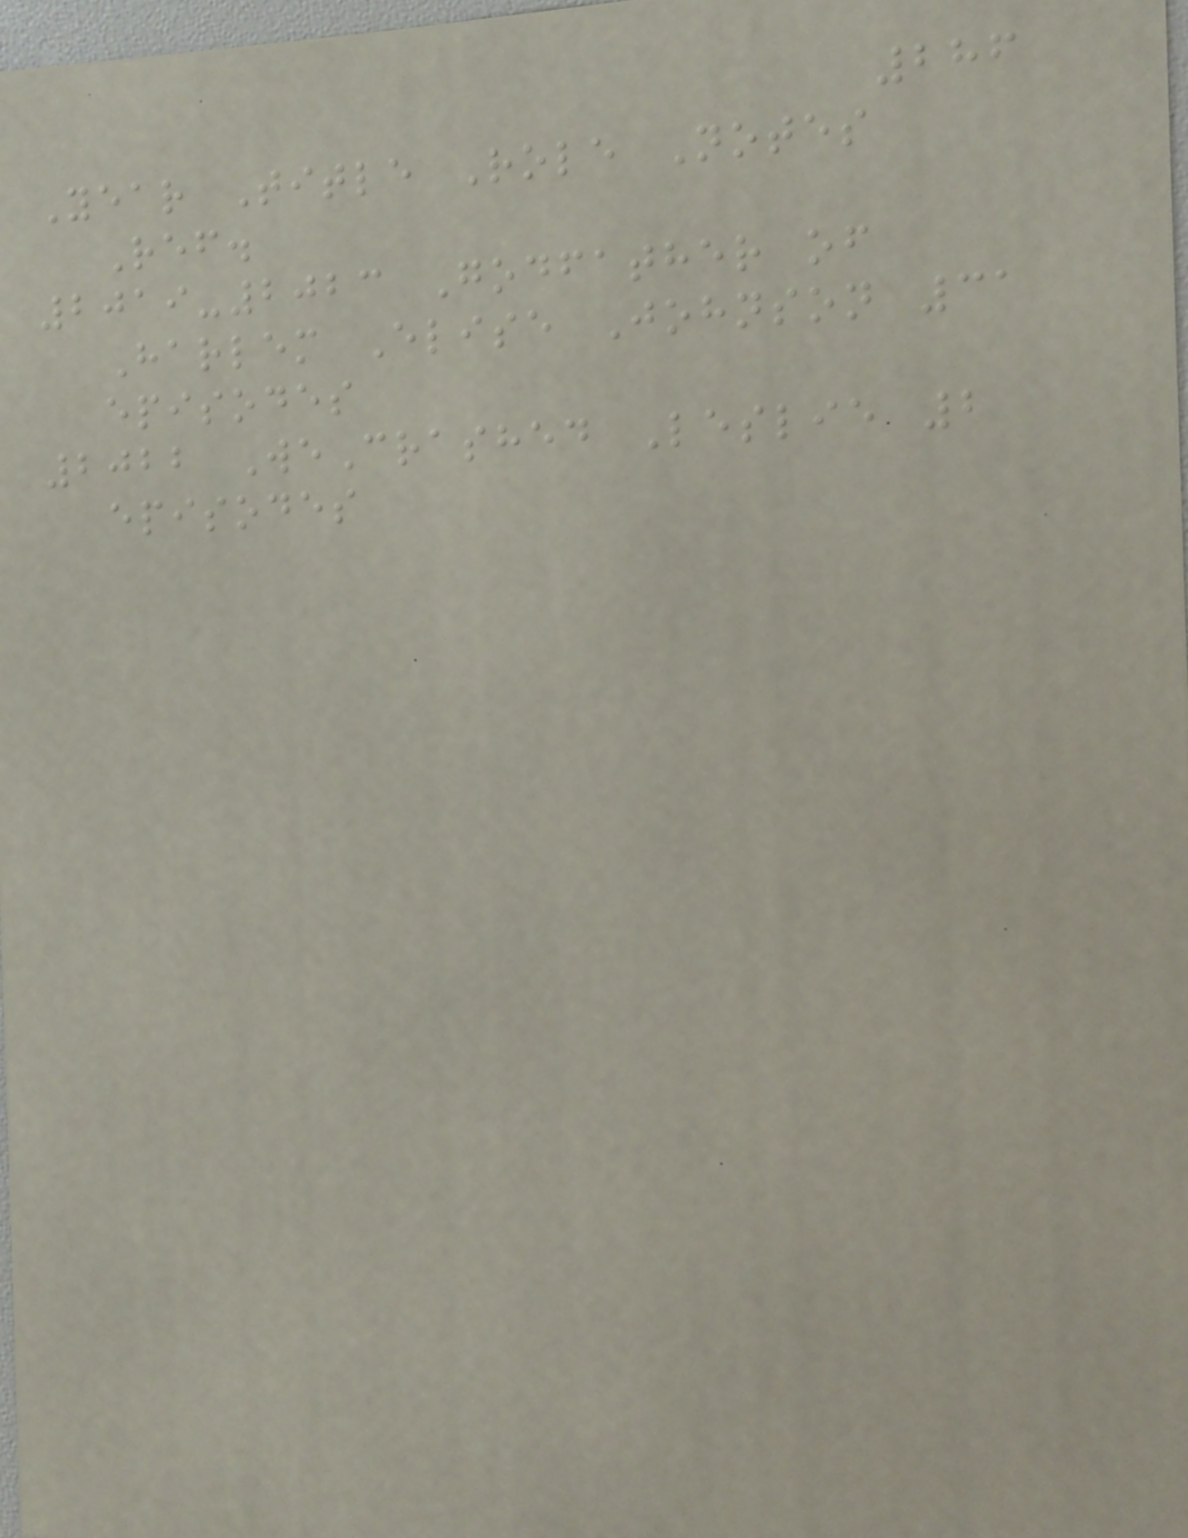286
Year Title Role Notes
Ref.
2019-2023 Godfather of
Harlem Elise Johnson 31
episodes
2022 WeCrashed Leslie 2
episodes
